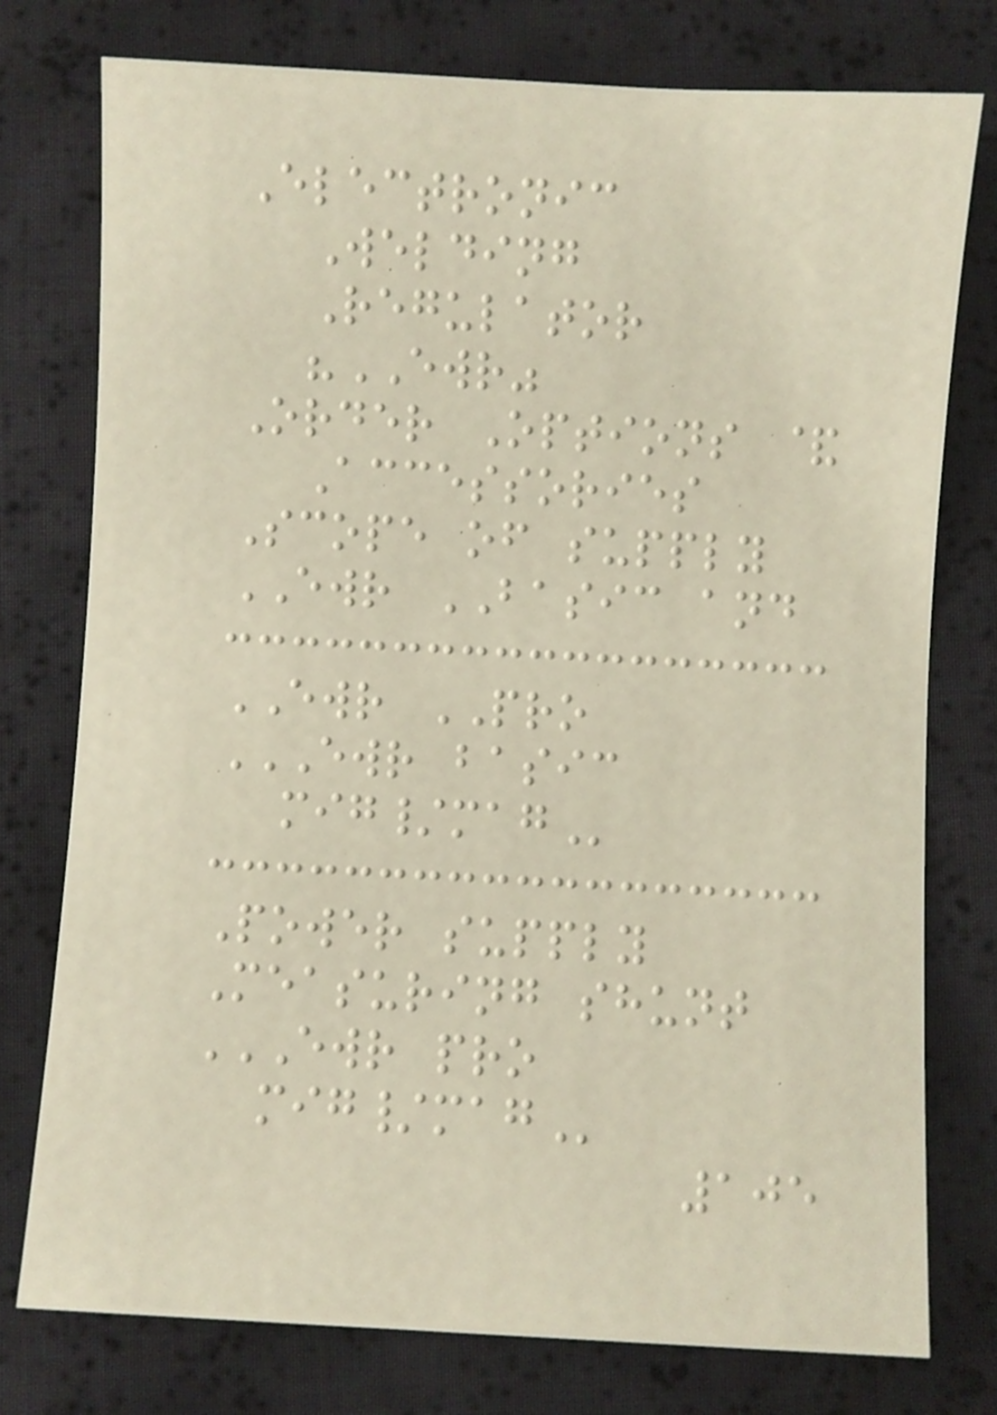Electronic
Welding
Regulator
"EWR"
Order Options &
Accessories
Scope of supply
EWR BASIC and
EWR PRO
EWR BASIC
MIG/MAG
Power supply
Measuring shunt
EWR PRO
MIG/MAG
105
